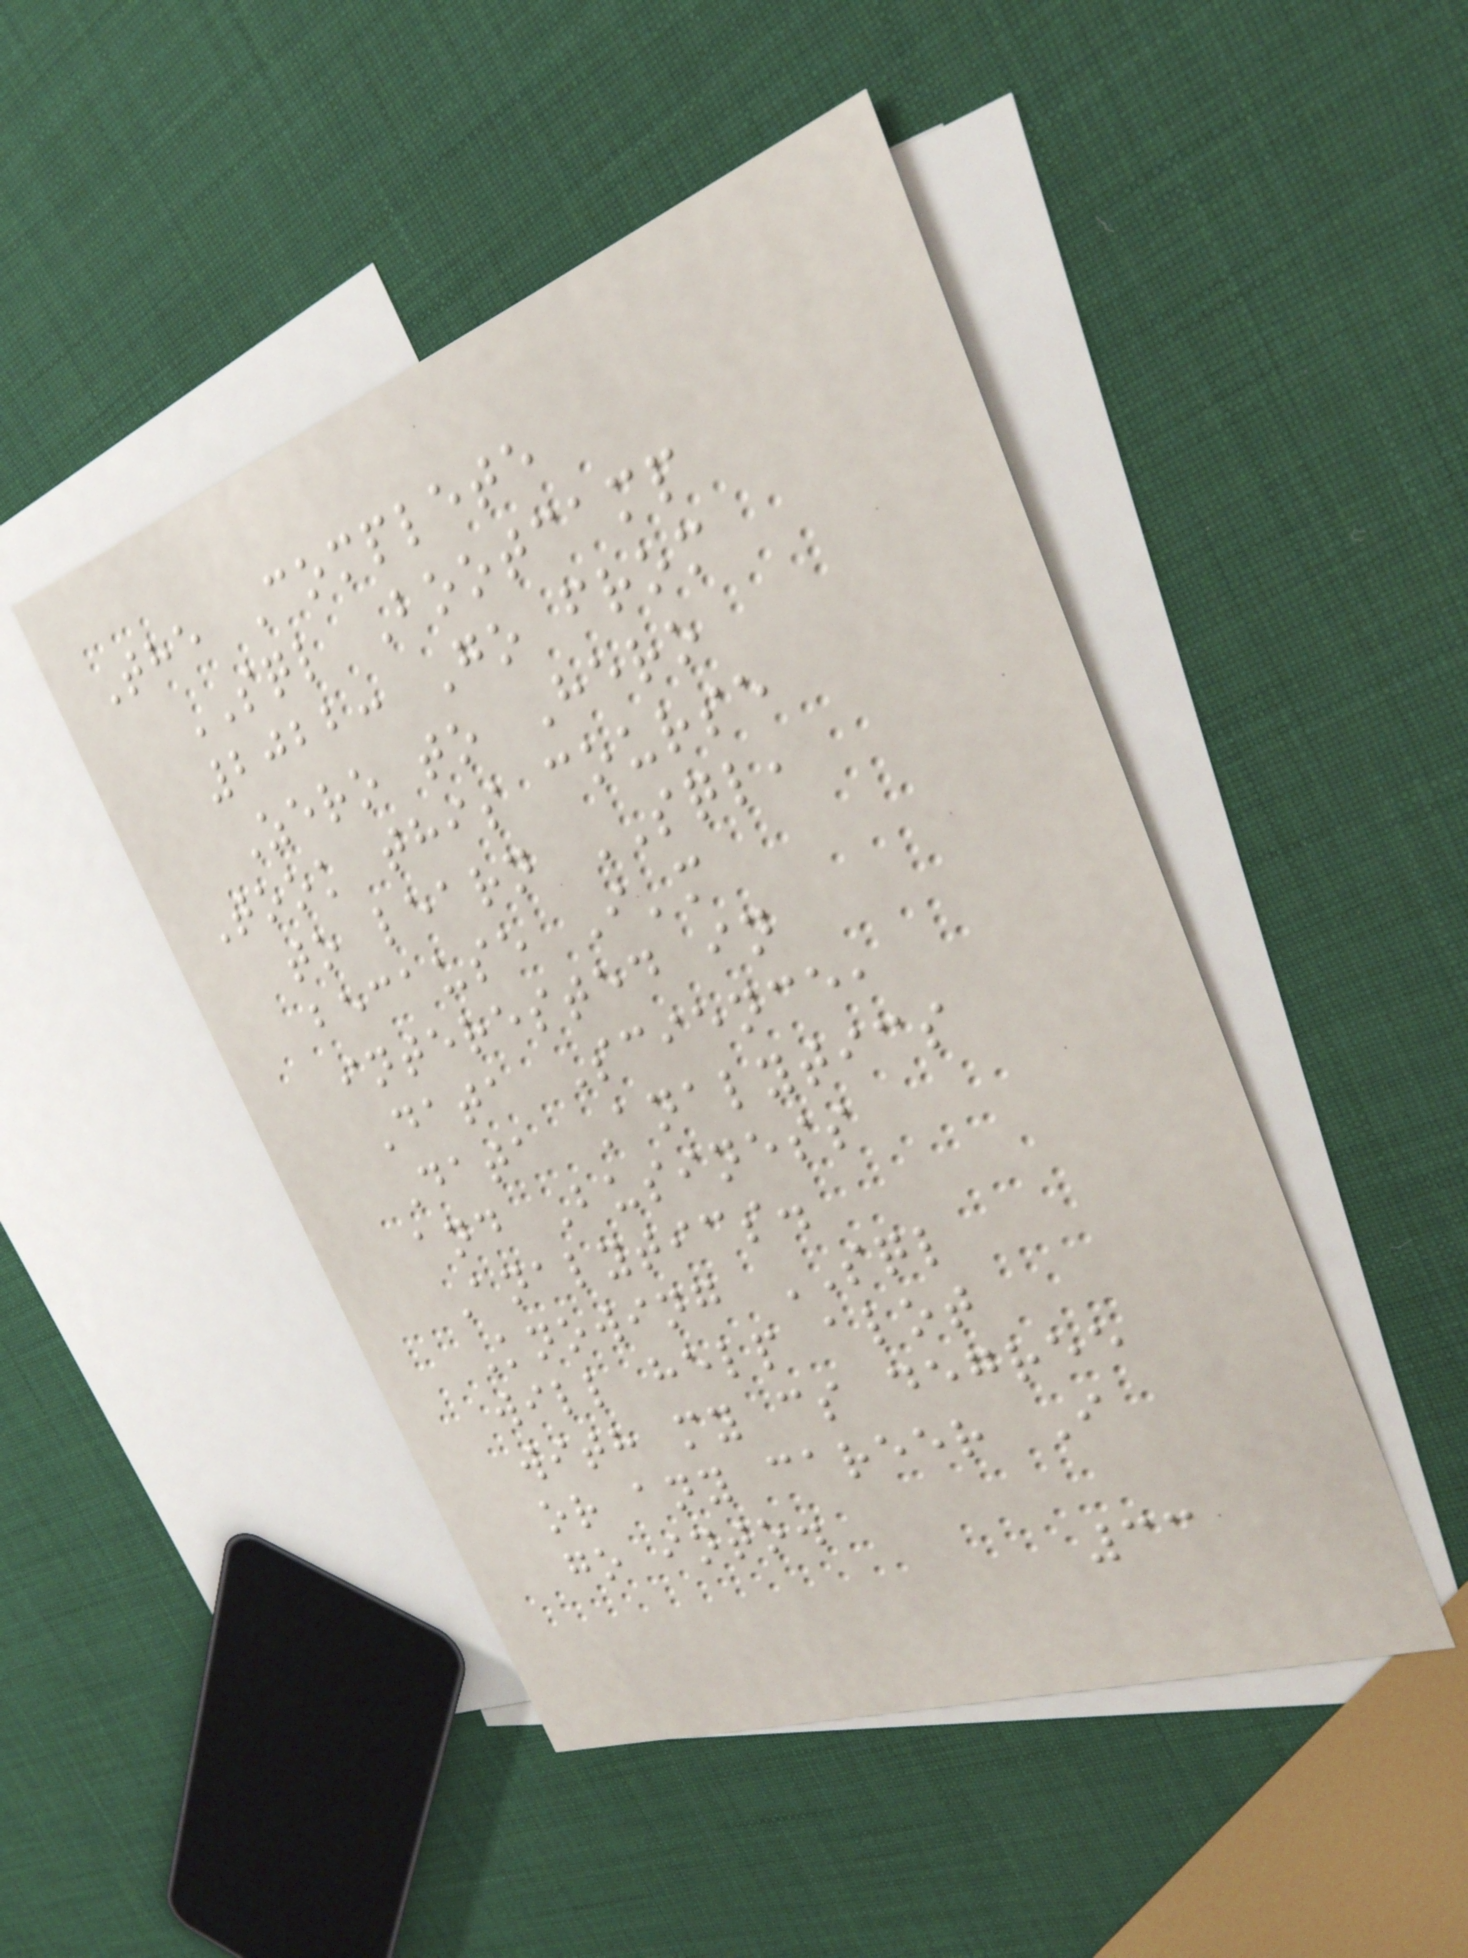The Complete
SQL Bootcamp
2022: Go from
Zero to Hero
Took this course
to learn SQL,
because I'm
interested in
Data Science,
Data Analytics
and Business
Analytics.
Knowing SQL
will help alot
with my cs degree
or any career I
go into.
33
